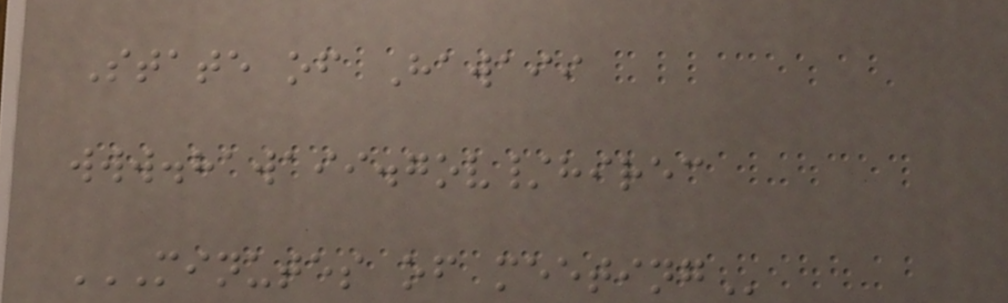State of Hawaii
www.hawaii.gov/hirec
MINUTES OF MEETING
